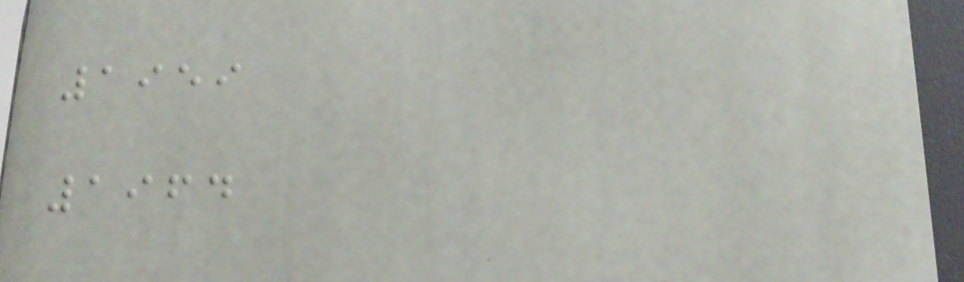1959
1964
